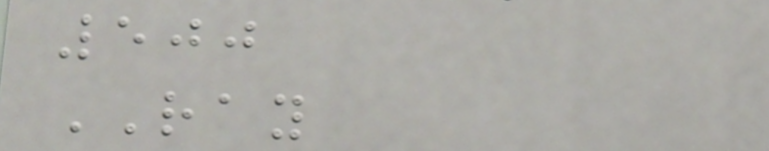500
RAY
